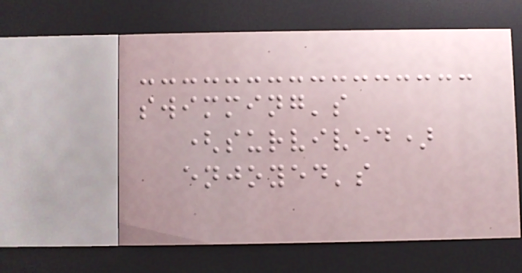swimming's
(survived)
enjoyed's
